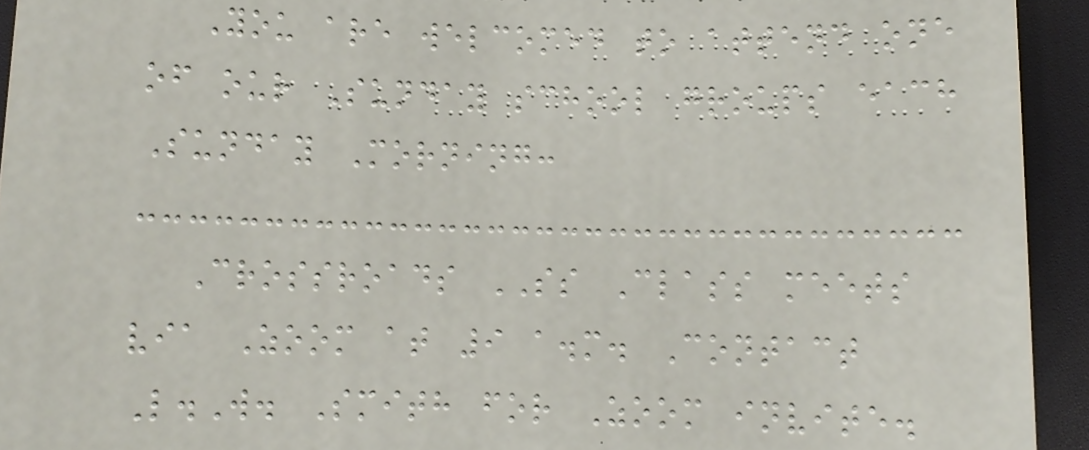You are welcomed to attend one
of our Sunday school groups each
Sunday Morning:
Crossroads SS Class meets
via Zoom at 9 a.m. Contact
L.W. Smith for Zoom invite.
